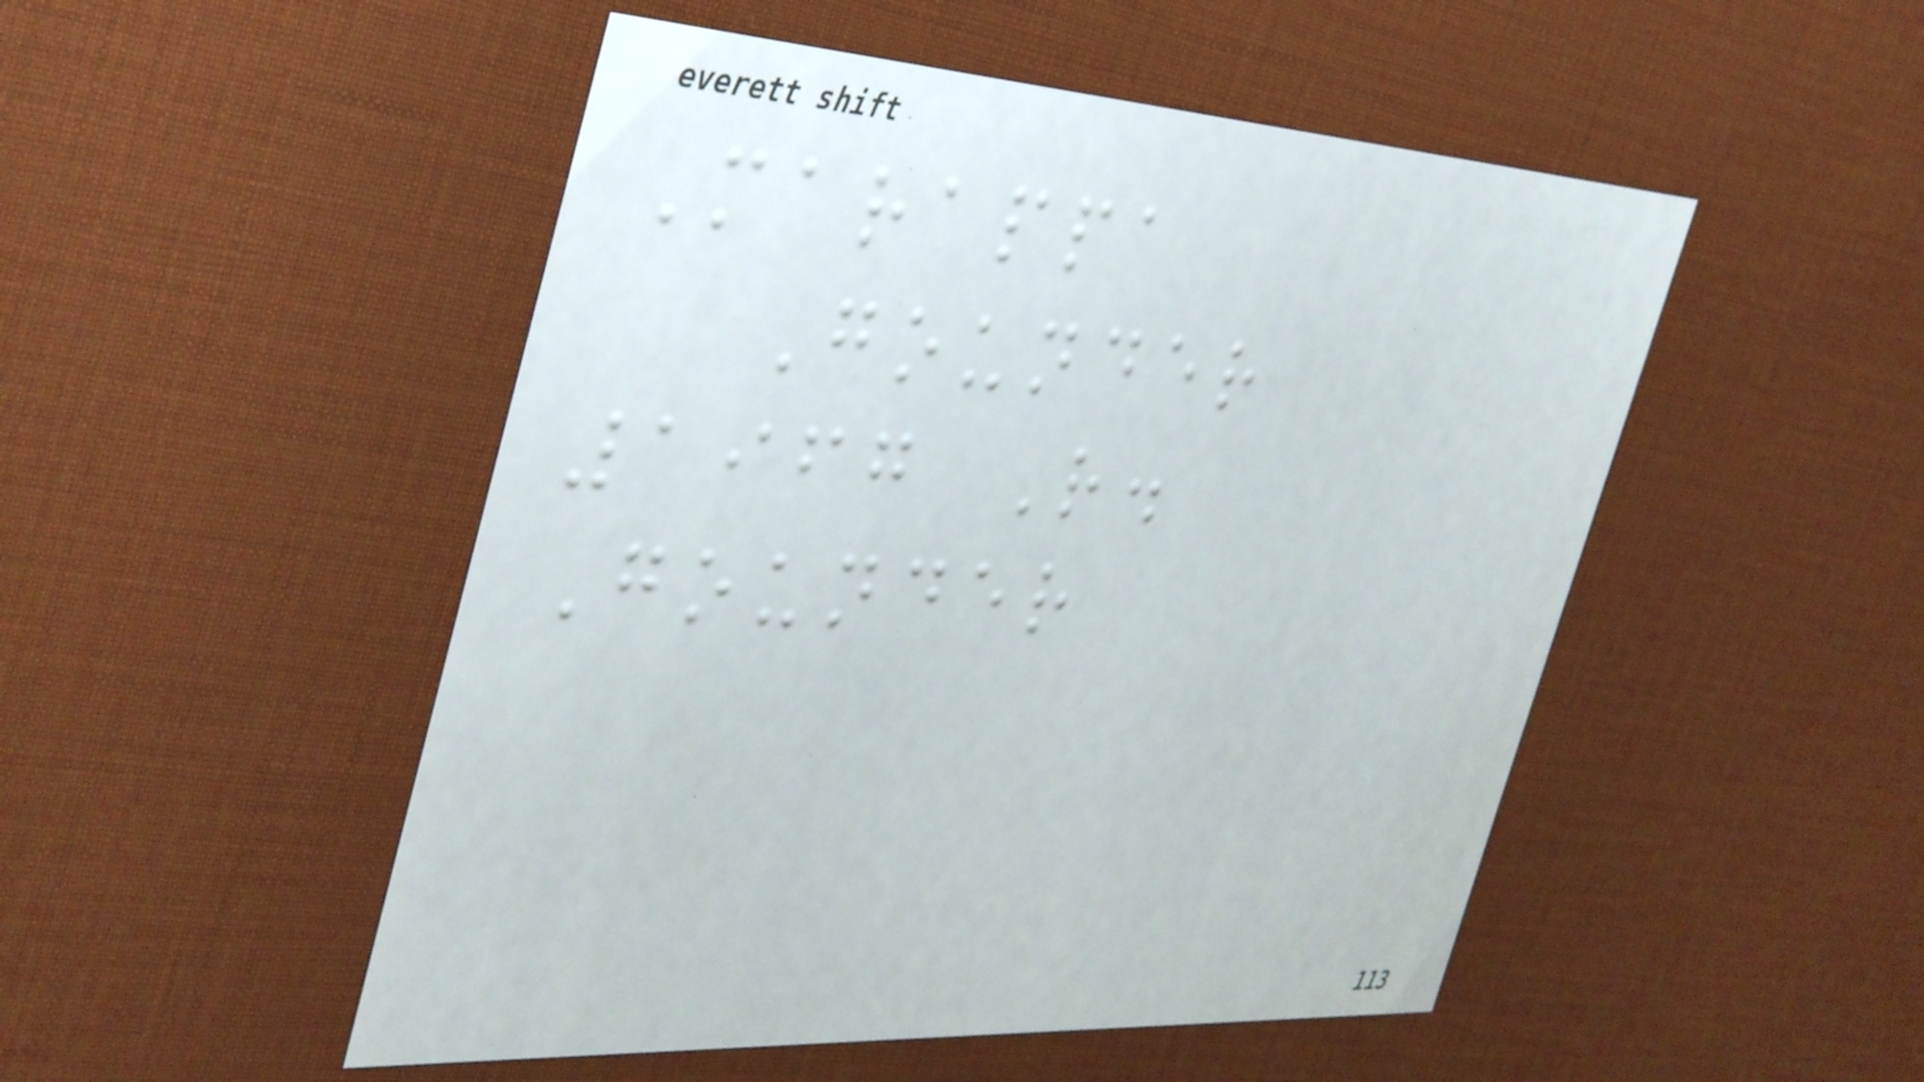Marappa
Gounder
1967 R.
Gounder
